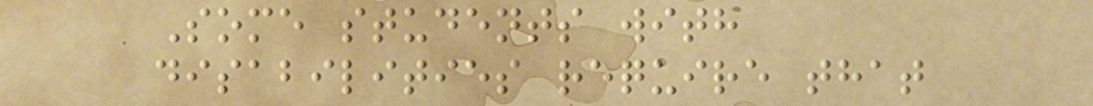Some students with
disabilities require that
